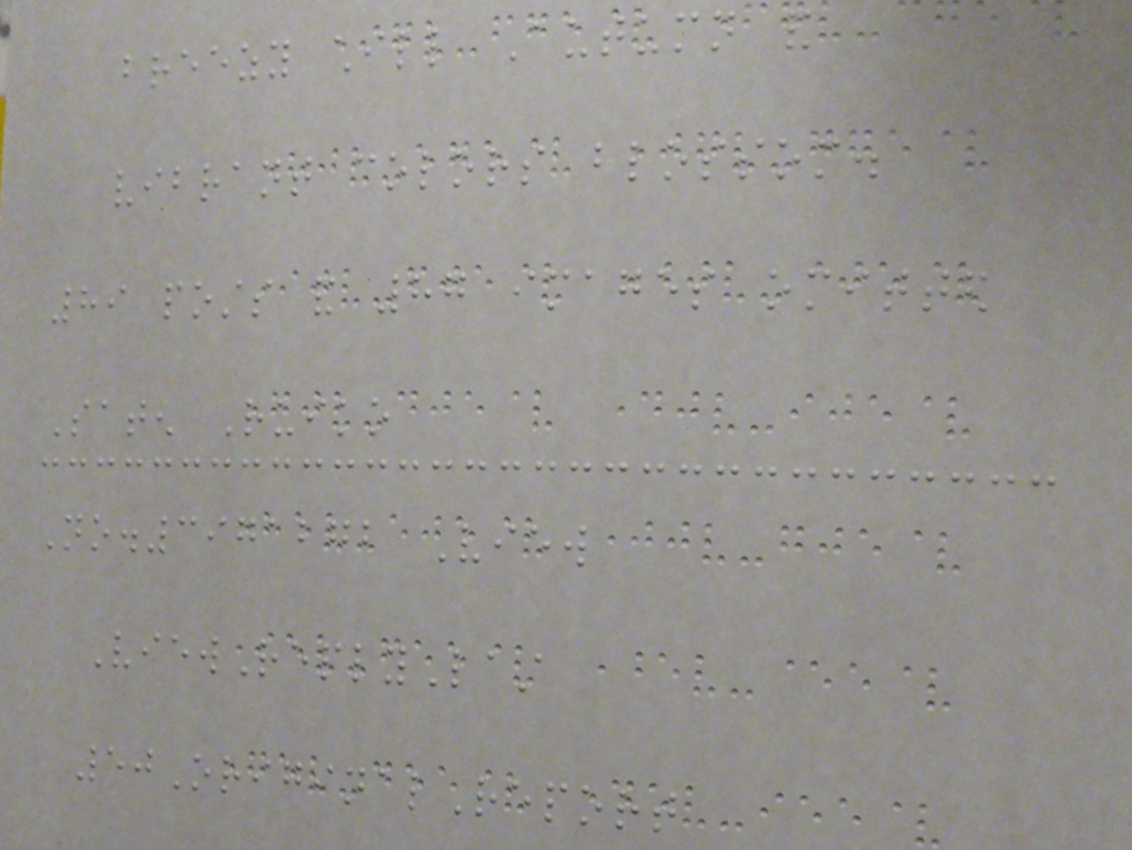breezy chill Autumn and
vibrant colors blossom.
89 posts and 87 images omitted
Saten Ruiko
No.3971272 View
ViewReplyLast
50OriginalReport
